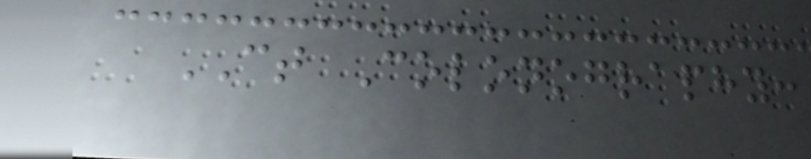CT Colonography:
